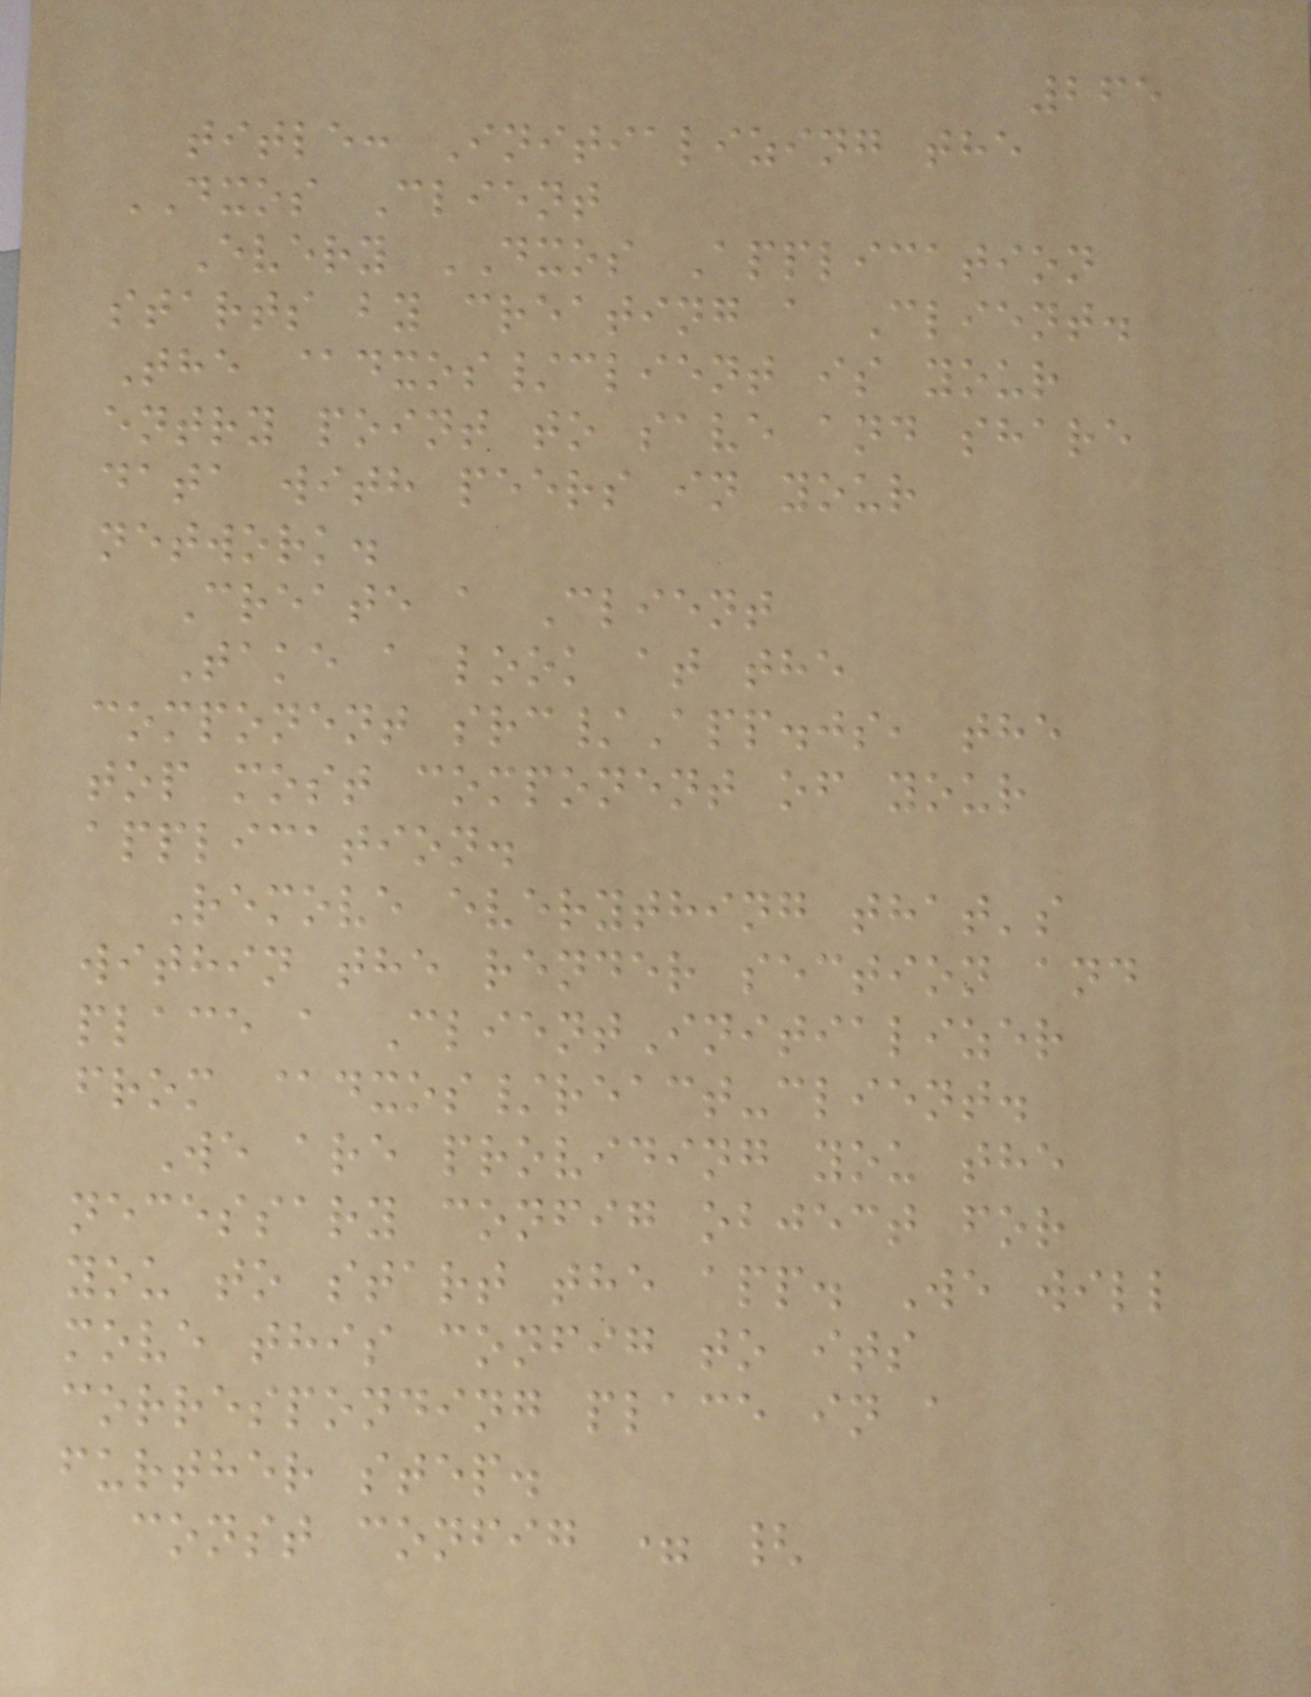265
title: Initializing the
DXOS Client
Every DXOS Application
starts by creating a Client.
The @dxos/client is your
entry point to save and share
data with peers in your
network.
Create a Client
Take a look at the
component src/App.js, the
top most component of your
application.
Remove everything that's
within the render section and
place a ClientInitializer
from @dxos/react-client.
We are providing you the
necessary config object for
you to start the app. We will
move this config to its
corresponding place in a
further step.
const config = {
